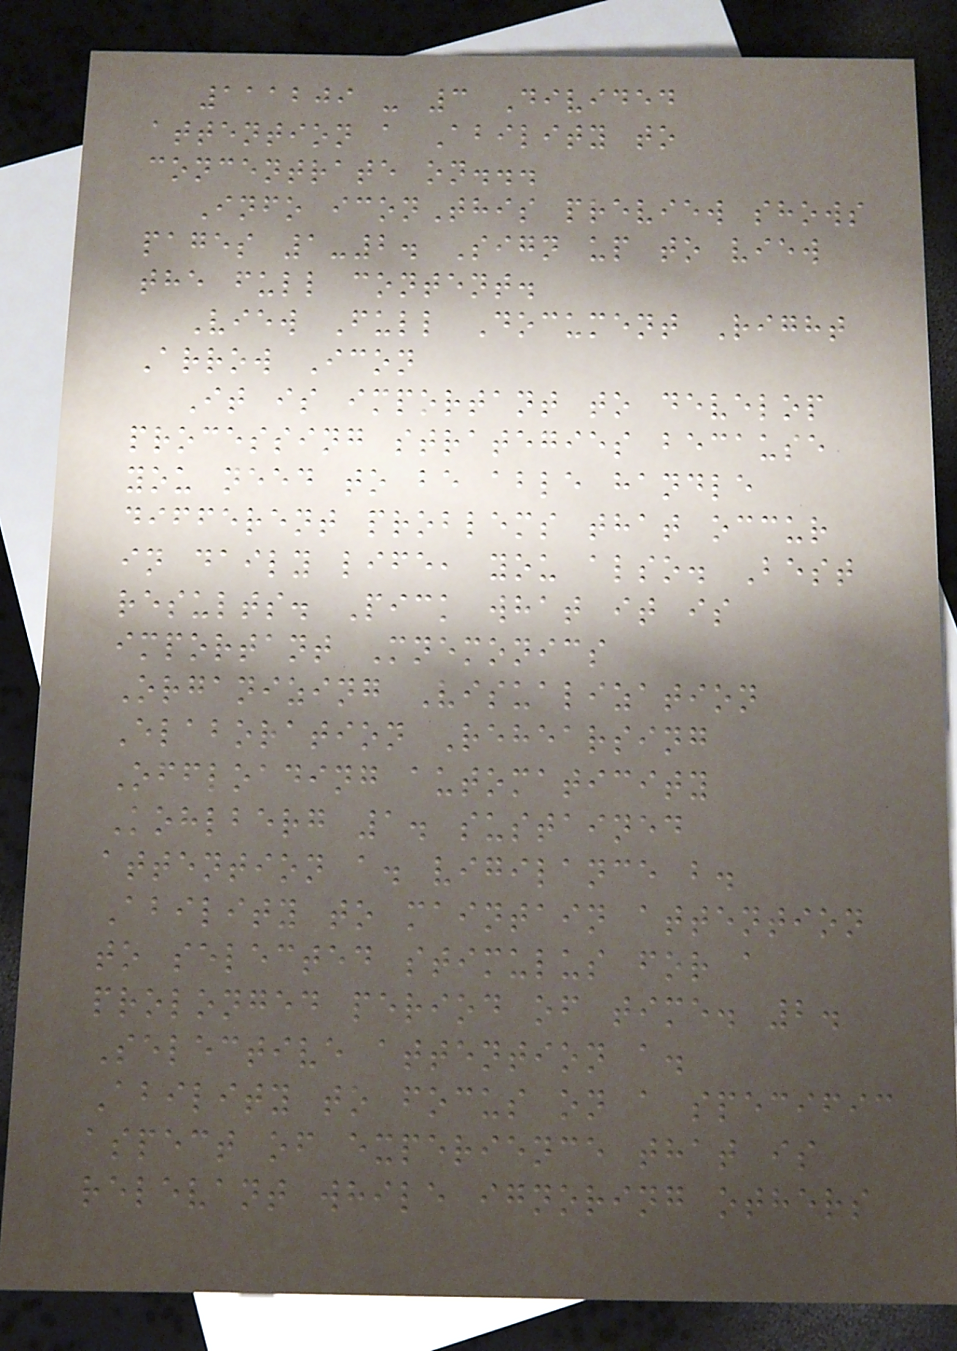111209 - 3 Divided
attention a Ability to
concentrate on...
Info iconThis preview shows
pages 1-2. Sign up to view
the full content.
View Full Document Right
Arrow Icon
It is important to develop
processing strategies because
you need to be able handle
different problems that occur
in daily life, you also. Best
results. Pick what it is
important Mnemonics
Organizing Visualization
Elaboration Rehearsing
Offloading automaticity
Kohlberg 1. sustained
attention a. vigilance b.
Ability to maintain attention
to selected stimulus for a
prolonged period of time. 2.
Selective attention a.
Ability to focus on a specific
aspect of experience that is
relevant while ignoring others
